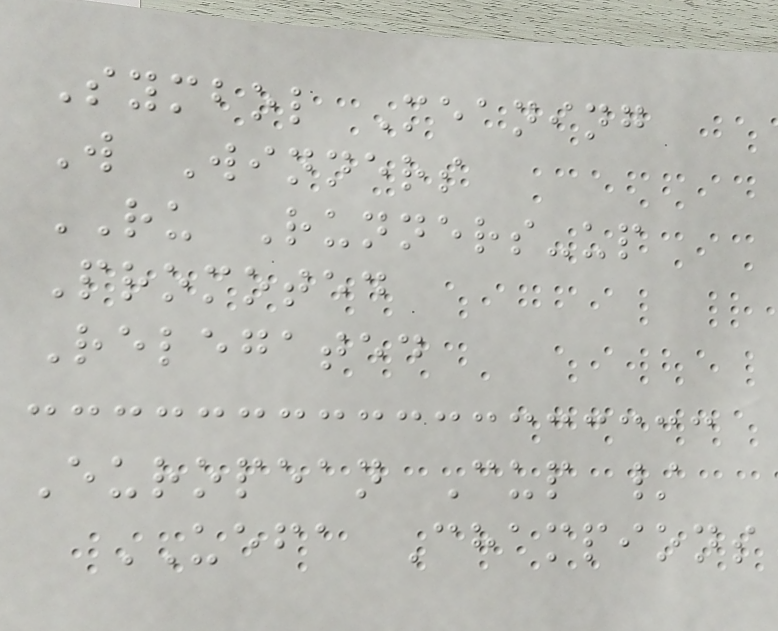Symbol Meaning
W Winners
RU Runners-up
Promoted
Relegated
European Cup /
UEFA Champions
